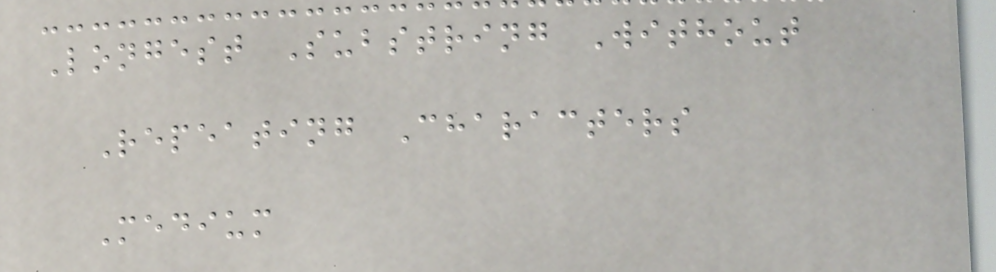Longest Substring Without
Repeating Characters
Medium
